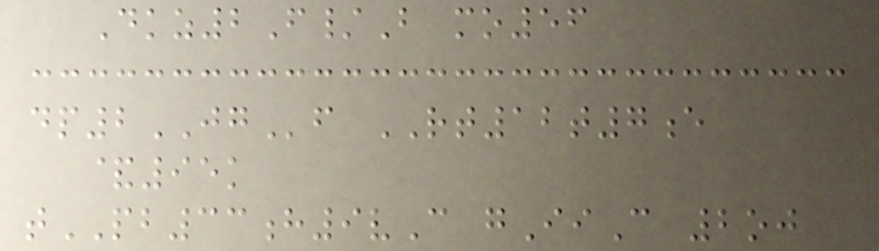Dkz2F/B mo56
dp2JGf RT12t7e
&95k
tPB33h9vC gIiC 2oj
